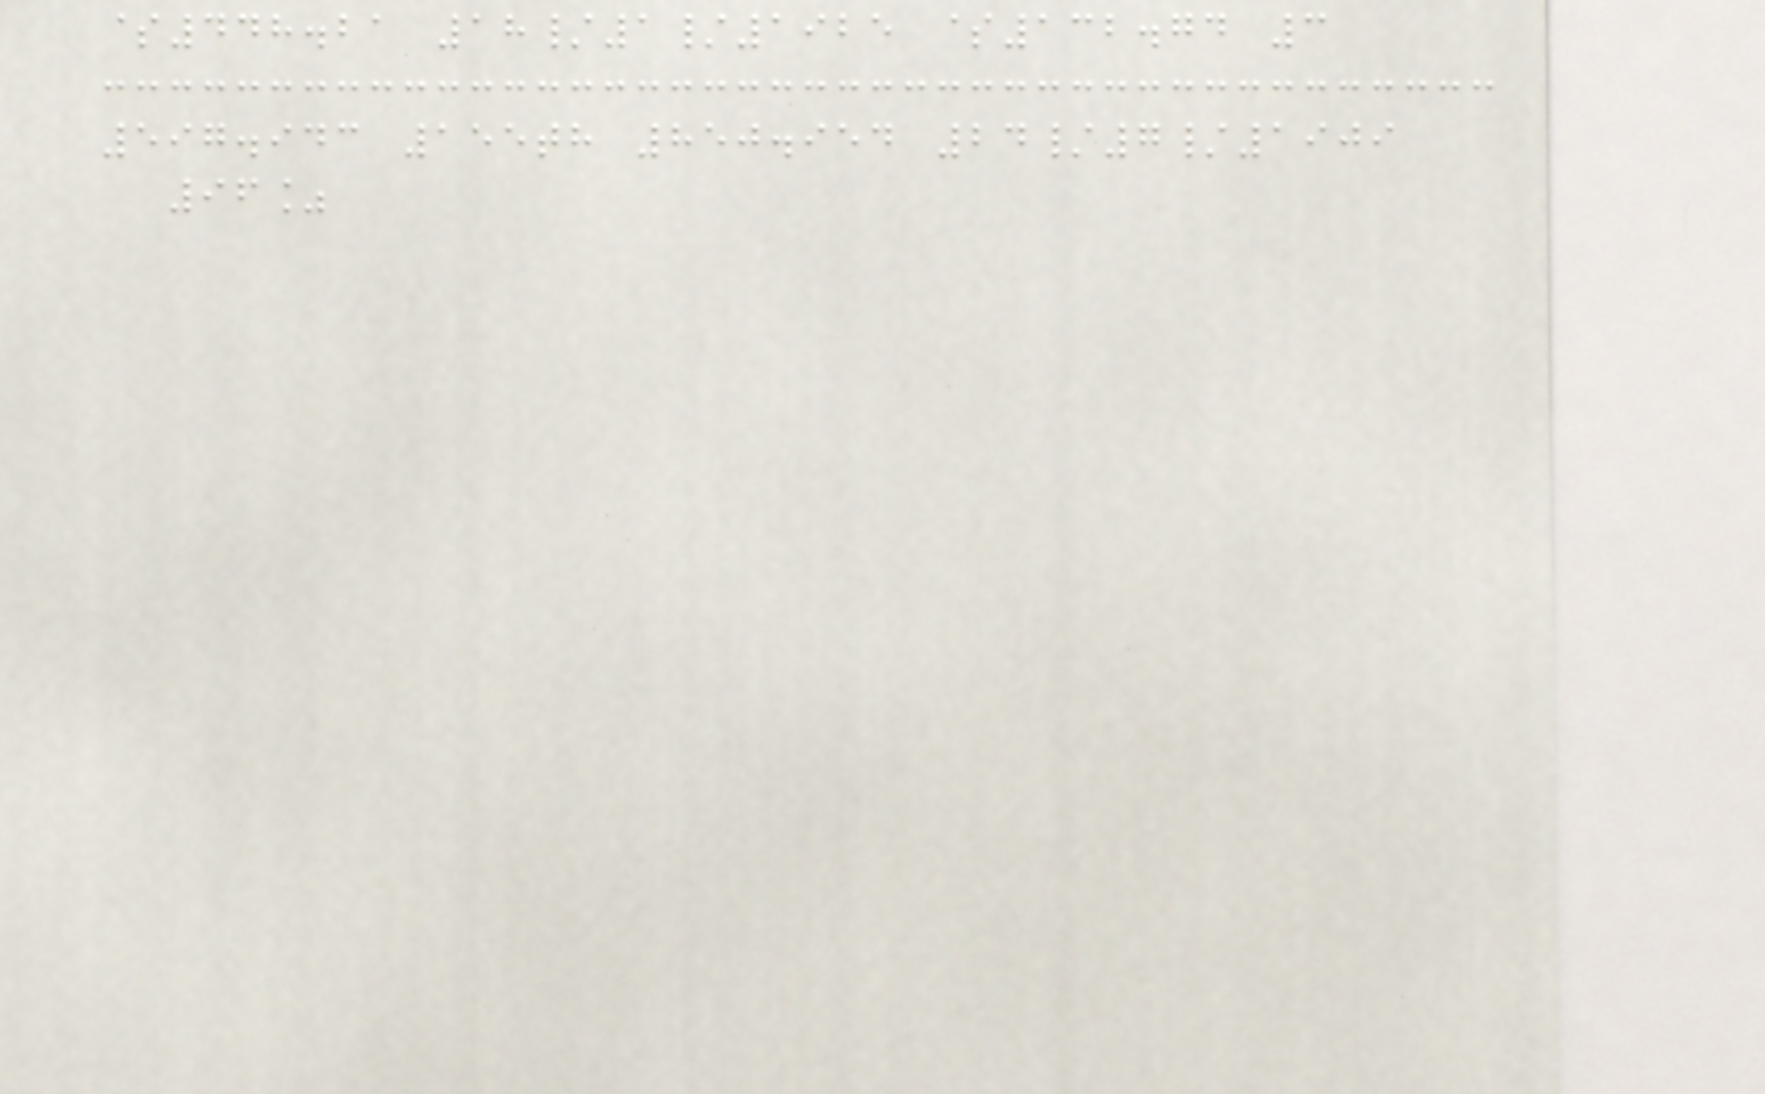$448.21 18/1/1925 $132.74 3
597.943 155th 850.954 24/7/1909
96%
